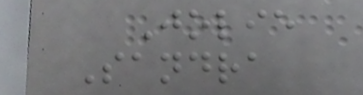Jolie
Sandra
